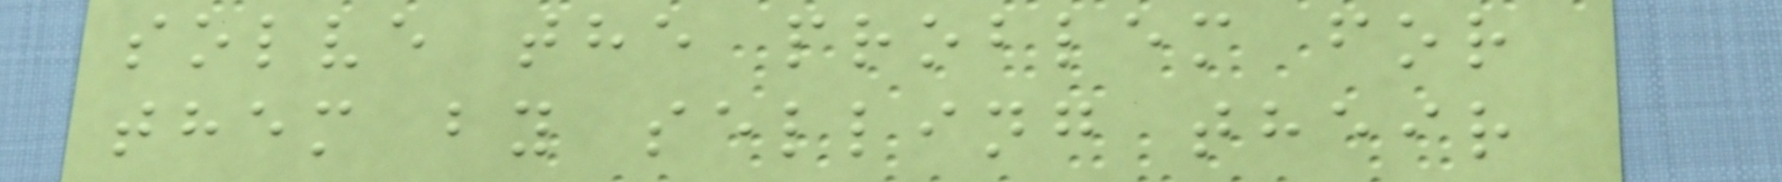solve the problem for
them by selling their
